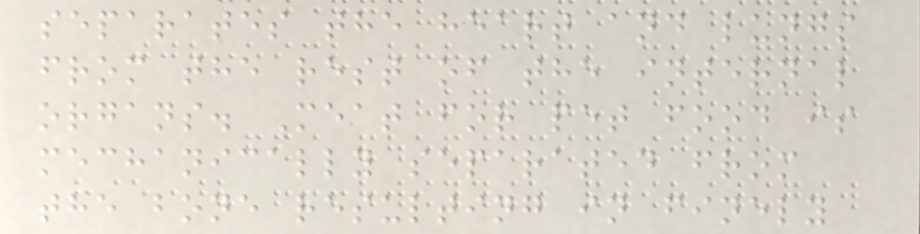separates the heart and lungs
from the rest of the internal
organs. Meat for pet food is
mechanically separated from
the bone resulting in finely
